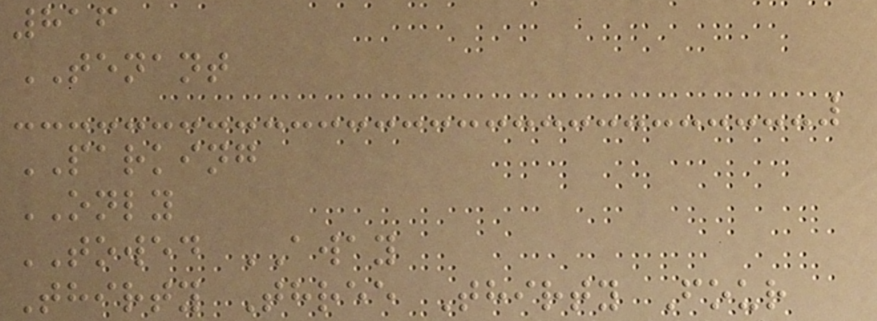816
TENANT
PARKING
ONLY
TOWED AWAY
Thirty Three Thirty Four
